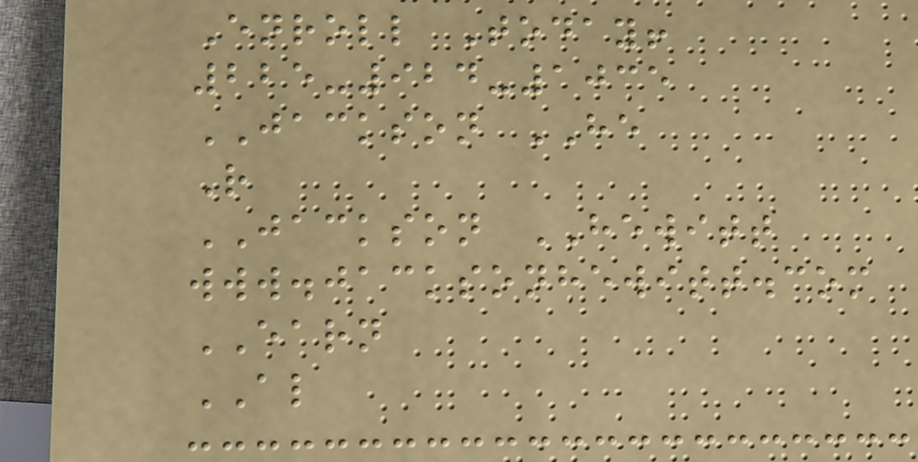Enroll Today!
225-924-1035
JACKSON HE
R
JACKSON HEWITT
www.jacksonhewitt.com
EARN
AL
